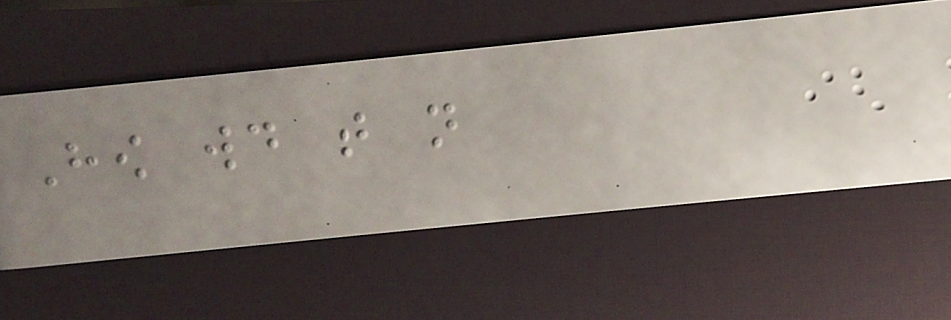How would that not
